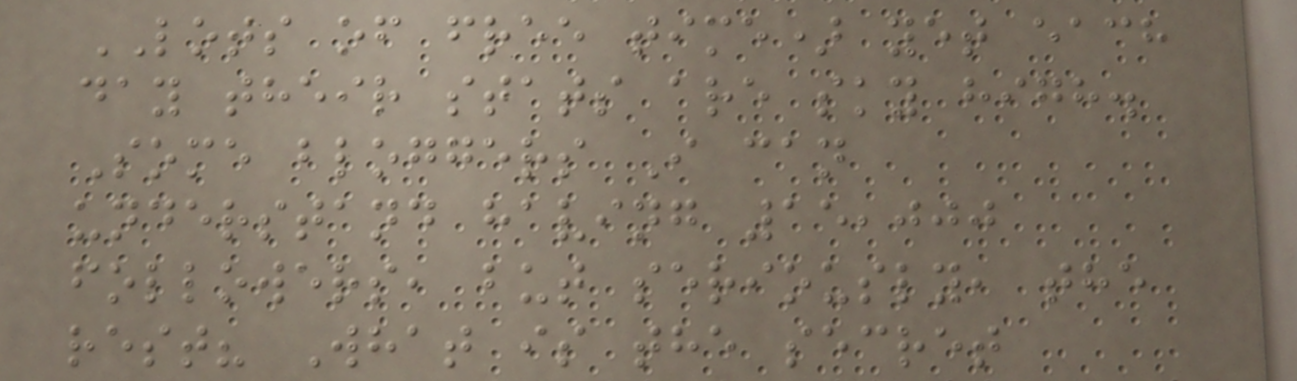LOTS of free time) yet each
day their stats are sky high.
Some bloggers I can
understand having 15,000
followers, but seriously, the
rest? What is the secret
